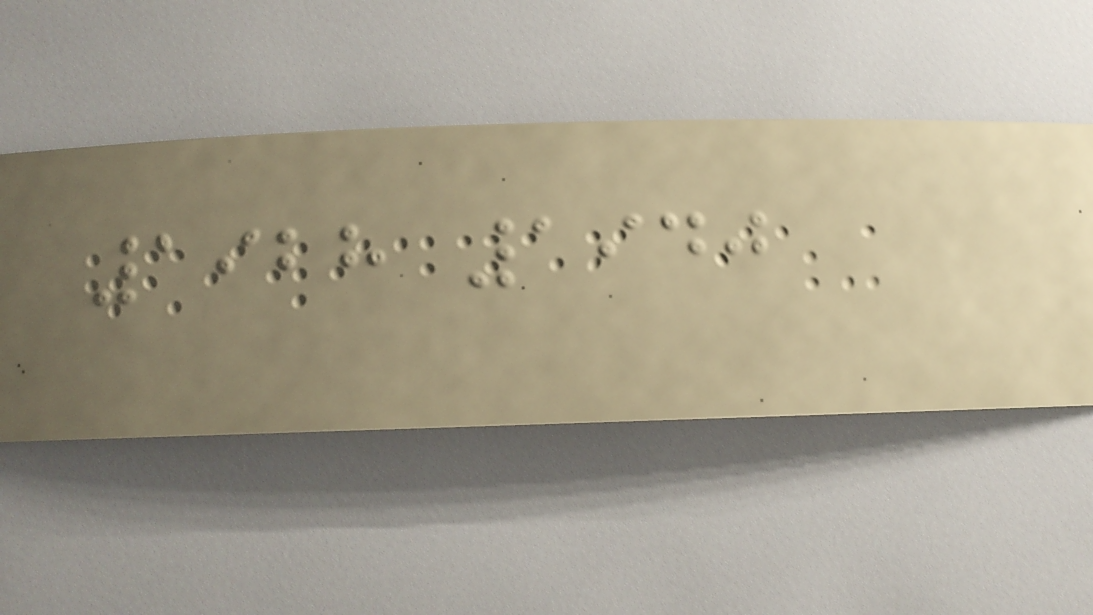1928 1940
